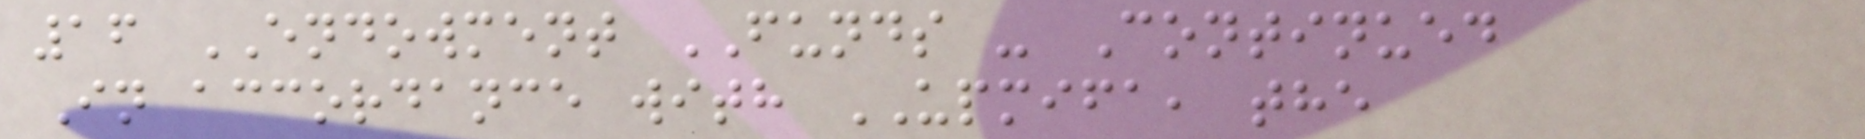16 ENDOWMENT FUNDS - Continued
In accordance with UPMIFA, the
